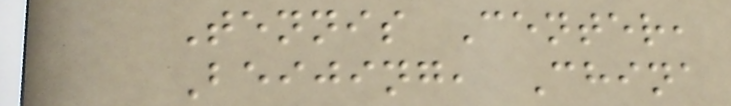Tennis Center,
Beijing, China
